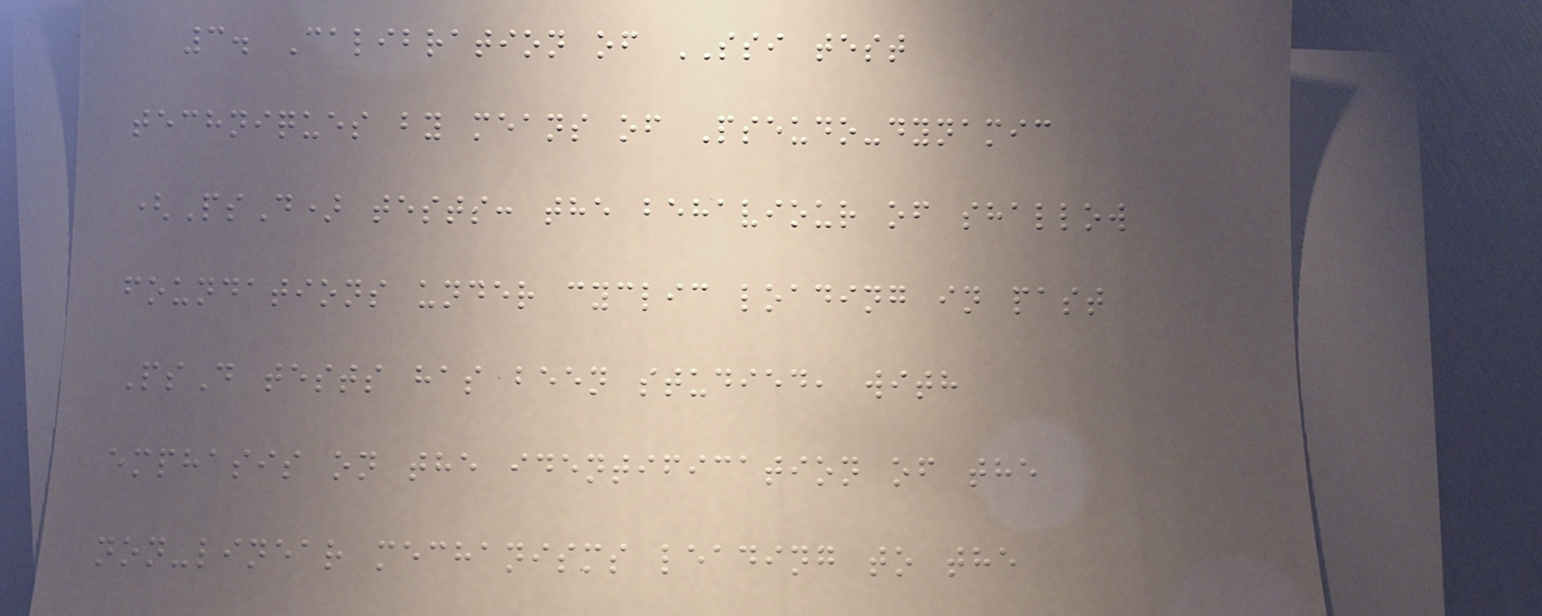3. Calibration of SSI test
techniques by means of Pseudo-dynamic
(PsD) tests: the behaviour of shallow
foundations under cyclic loading in past
PsD tests has been studied, with
emphasis on the identification of the
non-linear mechanisms leading to the
